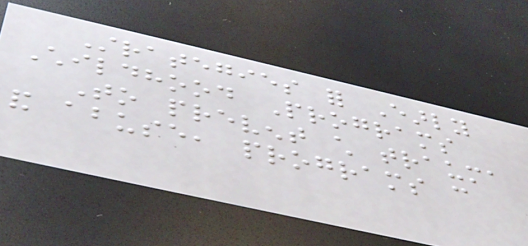Strategies for Early
Childhood Programs
To prevent child trauma
and abuse, programs can
